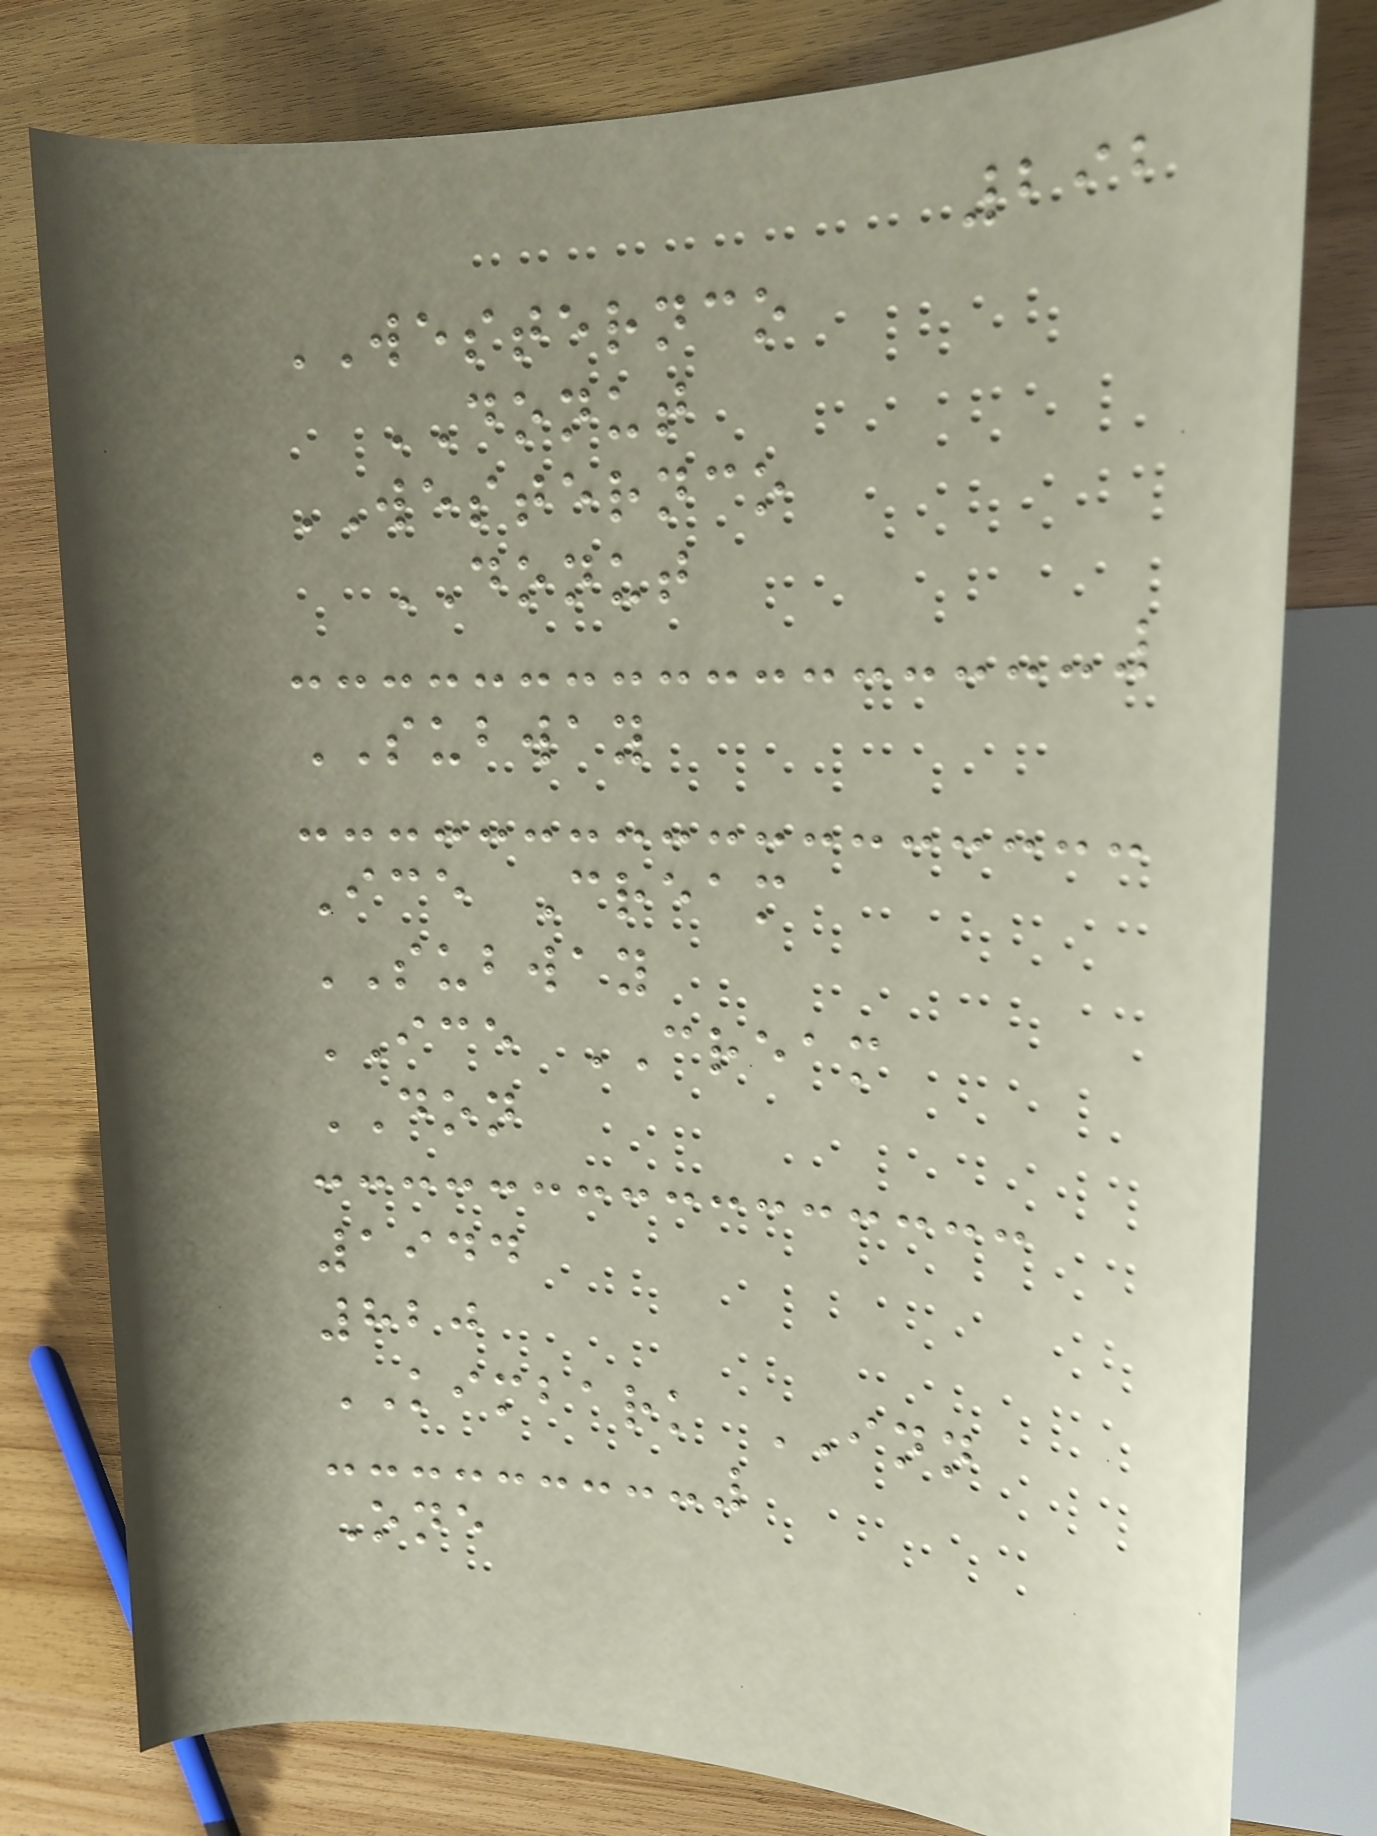292
WESTERNCO
DONUT
WESTERNCO
DONUT
SUBWAY
Ice Cream
SUBWAY
ICE CREAM
DON
1944
820
KIMBARK INN
One
